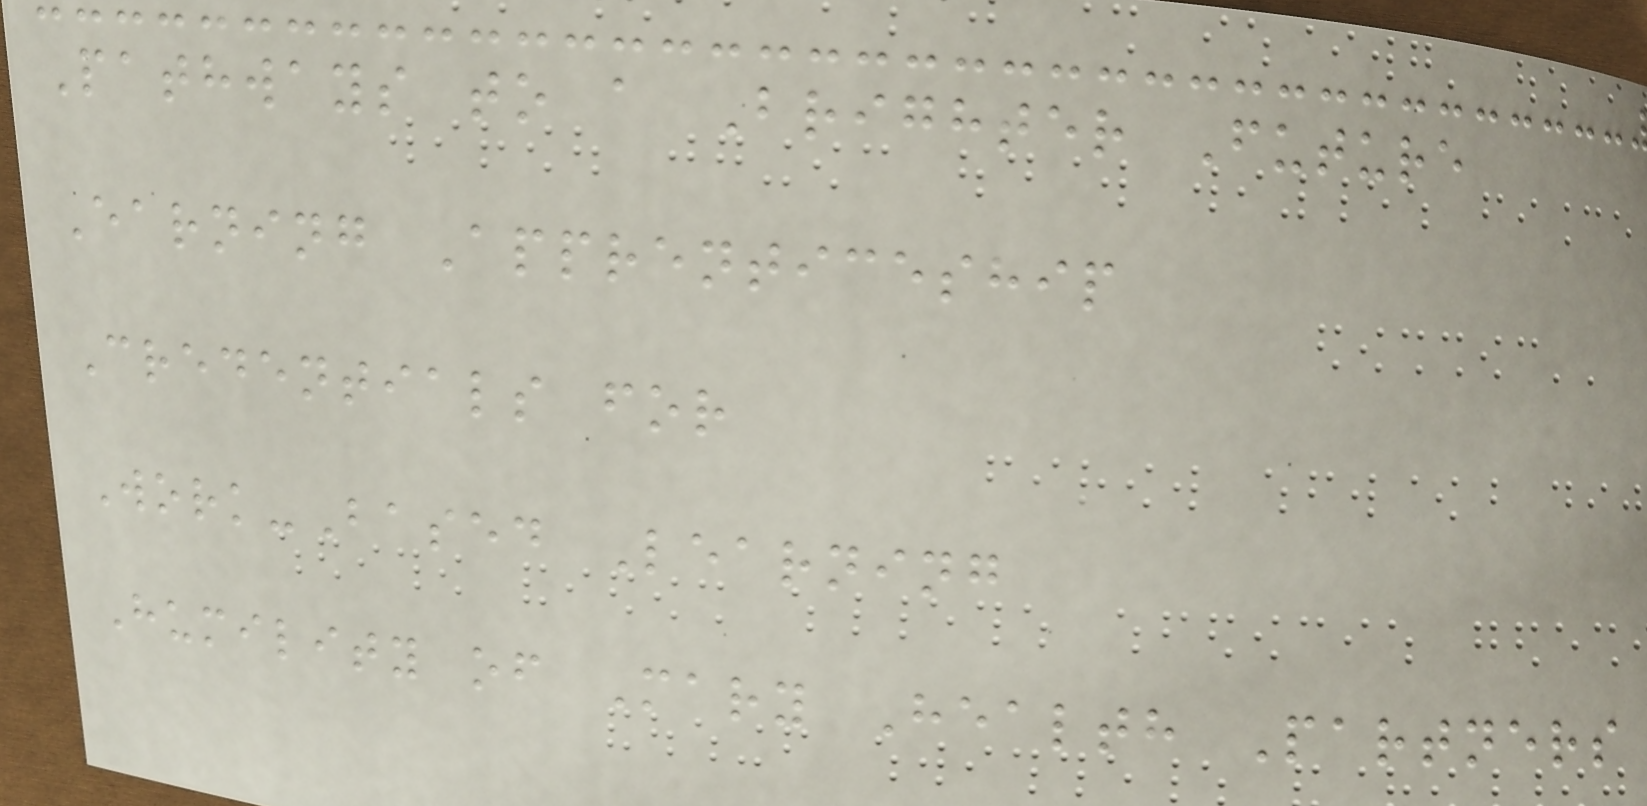Pathways to a Brighter Future
Earning Apprenticeship
Credentials for
Work-Based Learning
Humility of Mary Health Partners
